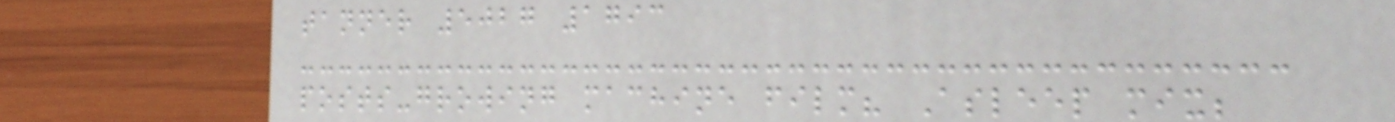tanner 5027 1793
posts-growing machine film? Asleep mix;
